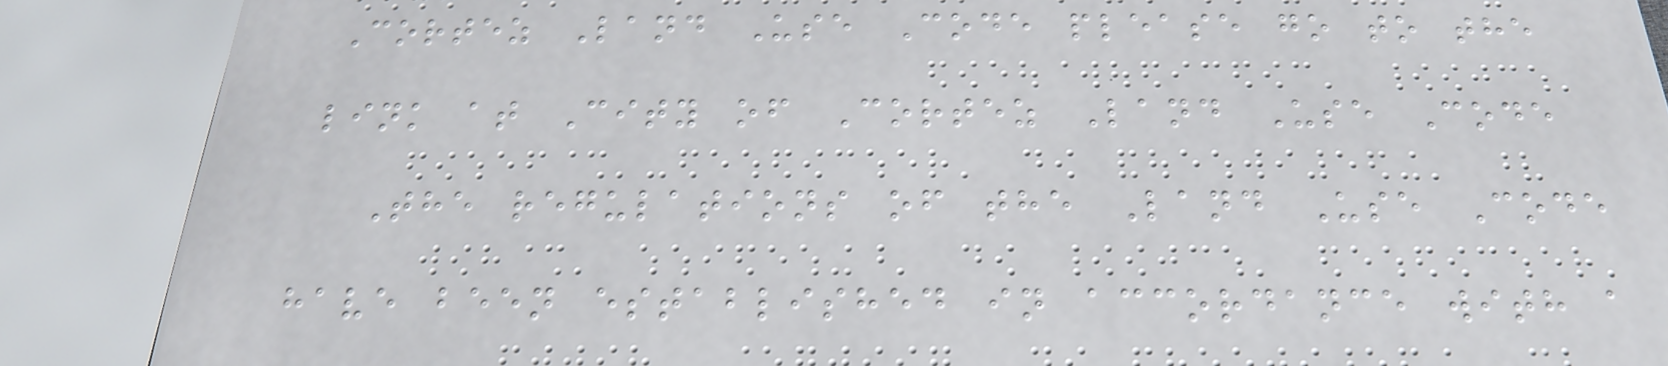Cortez Land Use Code please go to the
link at City of Cortez Land Use Code
The regulations of the Land Use Code
have been established in accordance with a
